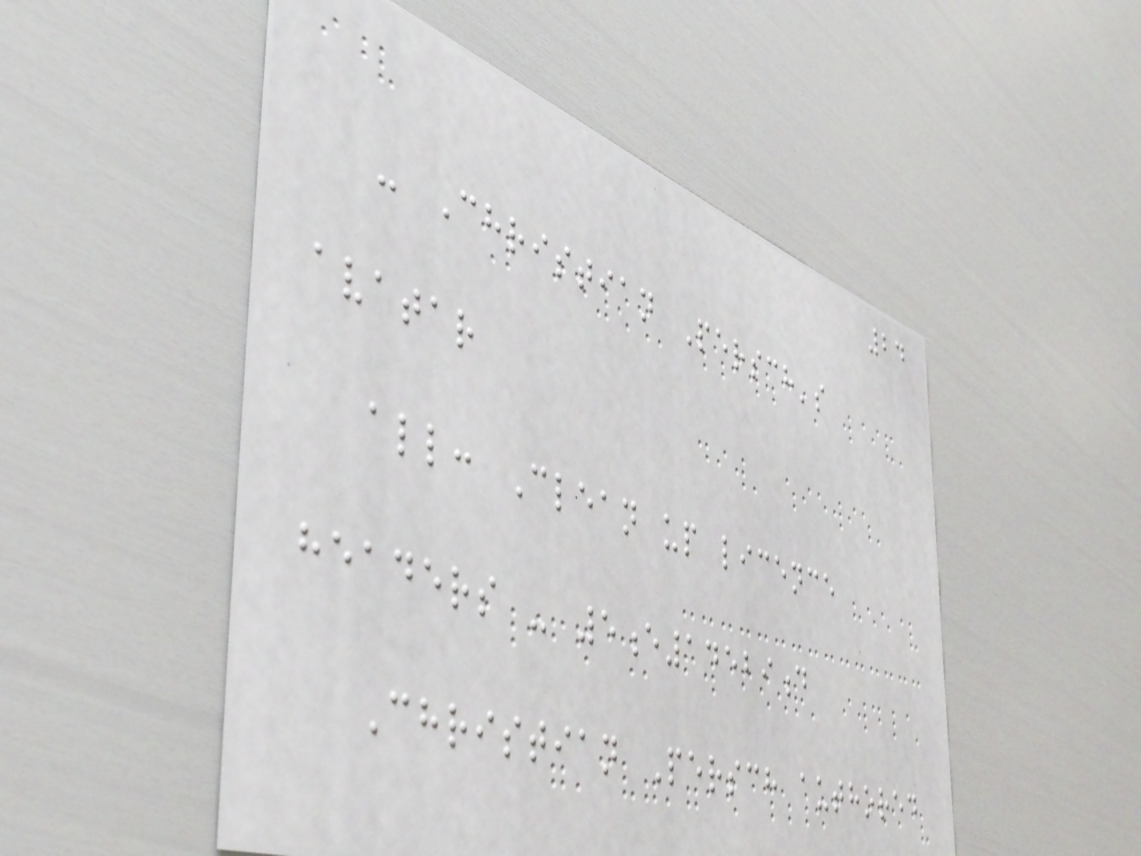24
- Christian Persch's
avatar
all: Clean up licence
headers - 5e14529d
Christian Persch authored
